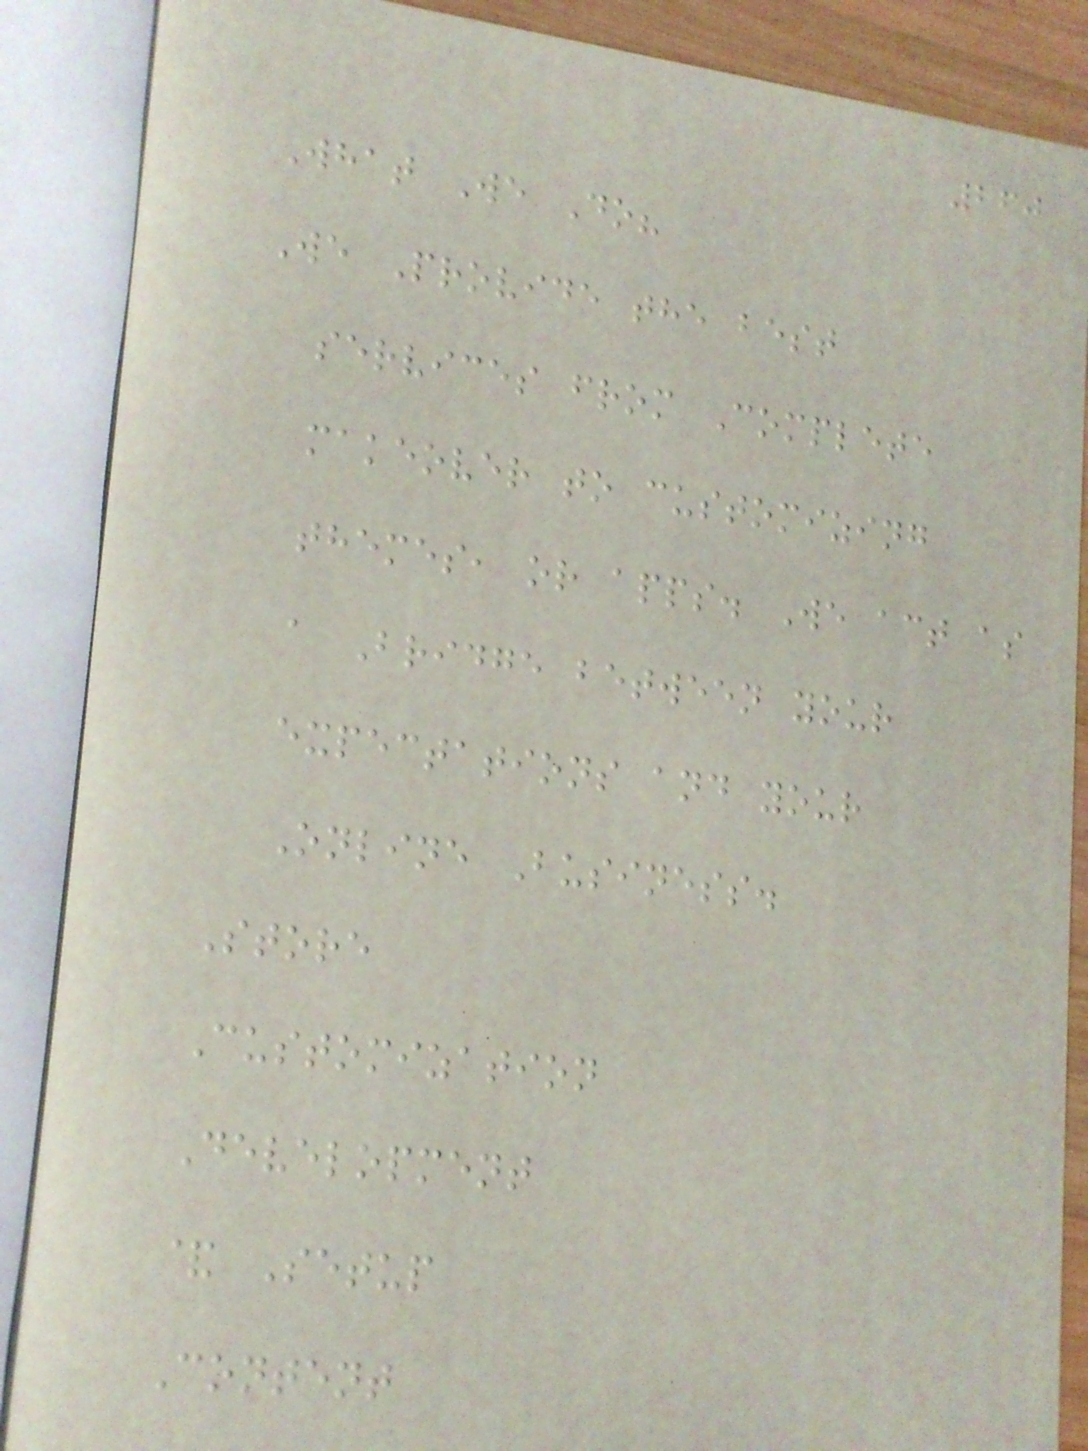260
What We Do?
We Provide the best
services from Complete
makeover to customizing
themes, or apps. We act as
a Bridge between your
expectations and your
Online Business.
Store
Customization
Development
& Setup
Content
